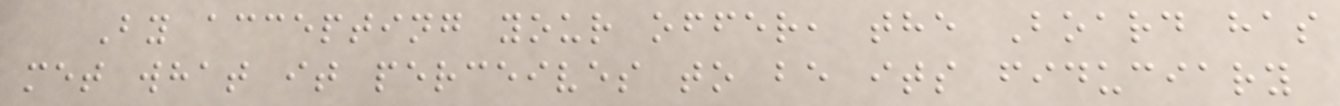By accepting your offer, the Board has
met what it perceives to be its fiduciary
